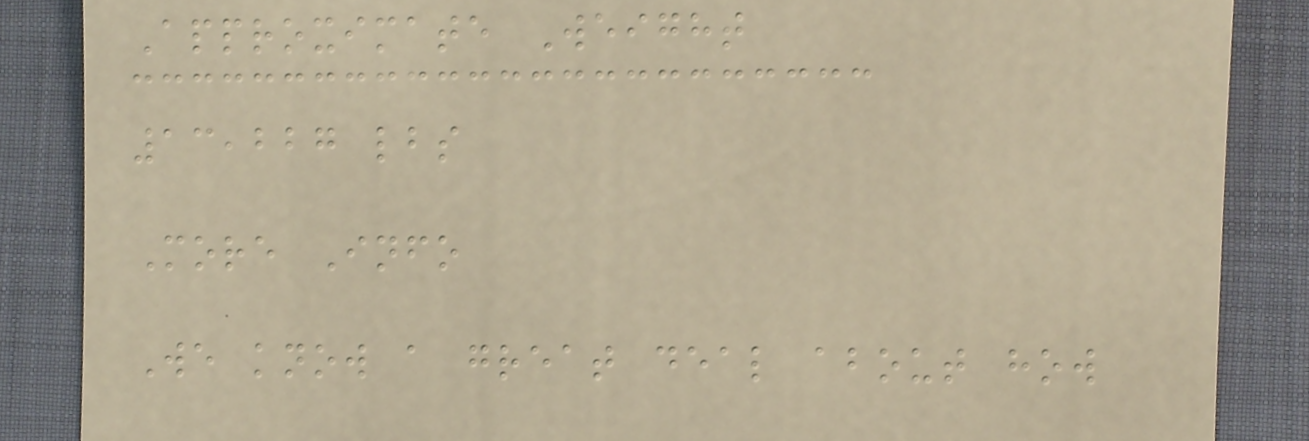Approximate Weight
13,227 lbs
More Info
We know a great deal about how
